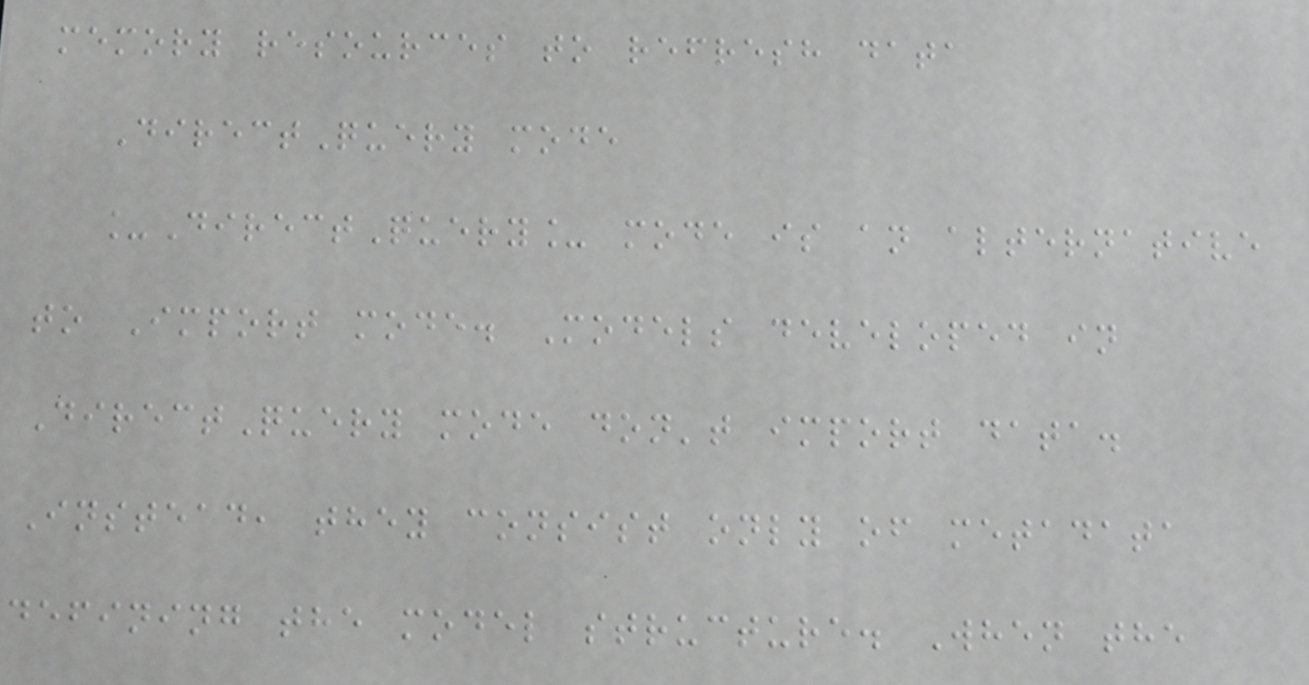memory resources to refresh data
DirectQuery mode
_DirectQuery_ mode is an alternative
to Import mode. Models developed in
DirectQuery mode don't import data.
Instead, they consist only of metadata
defining the model structure. When the
